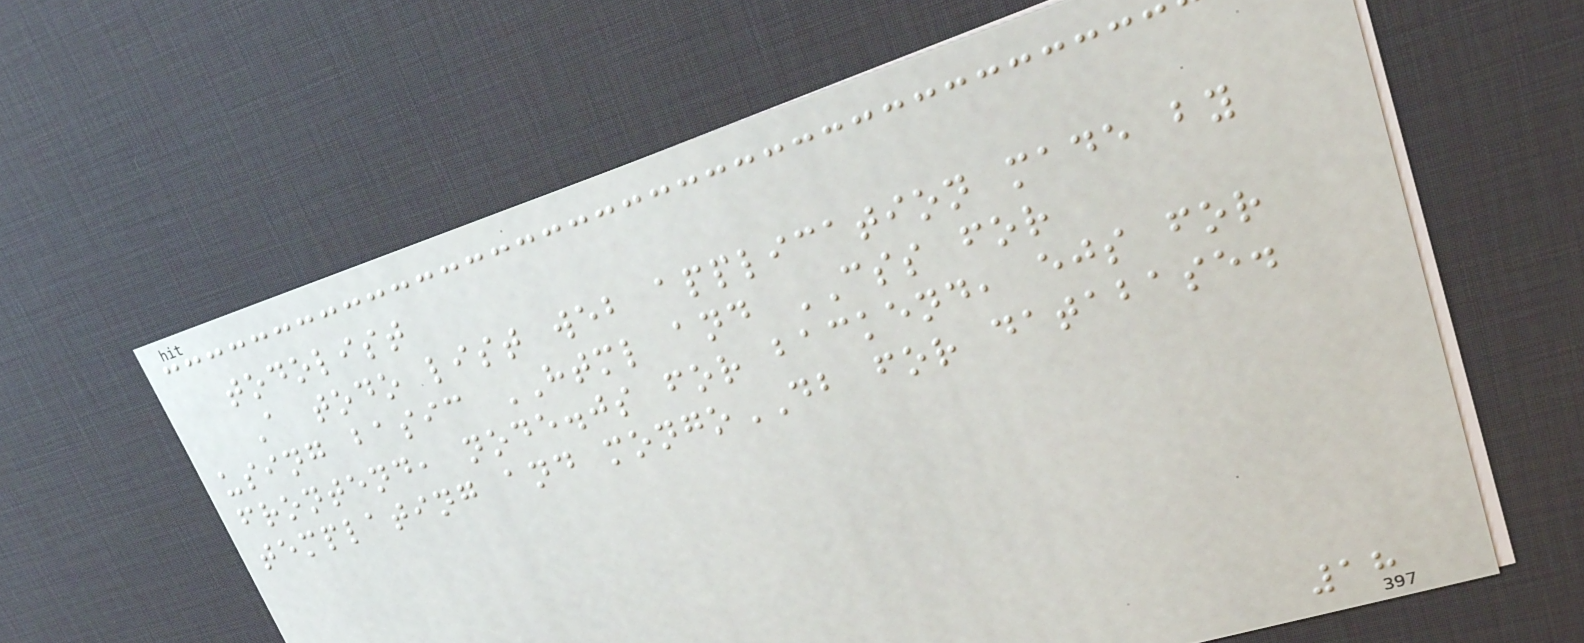todolist
A todo list web application made by
using basic HTML and CSS for
frontend, node.js for backend, ejs for
templating and mongoDB for database.
18
